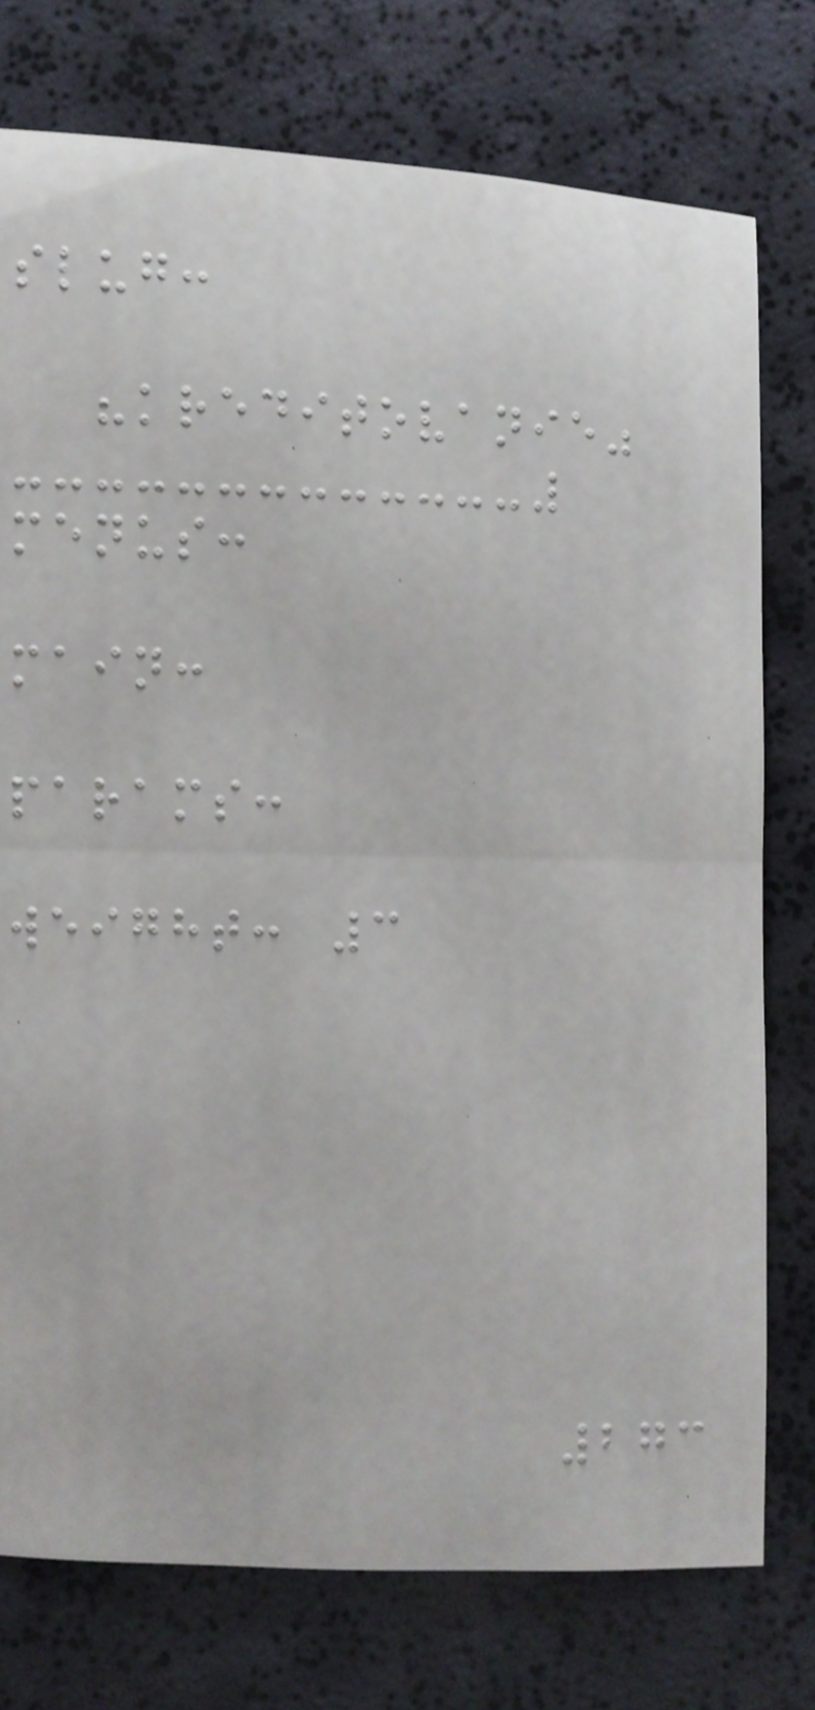slug:
"kreditovanie"
menus:
main:
params:
weight: 3
273
